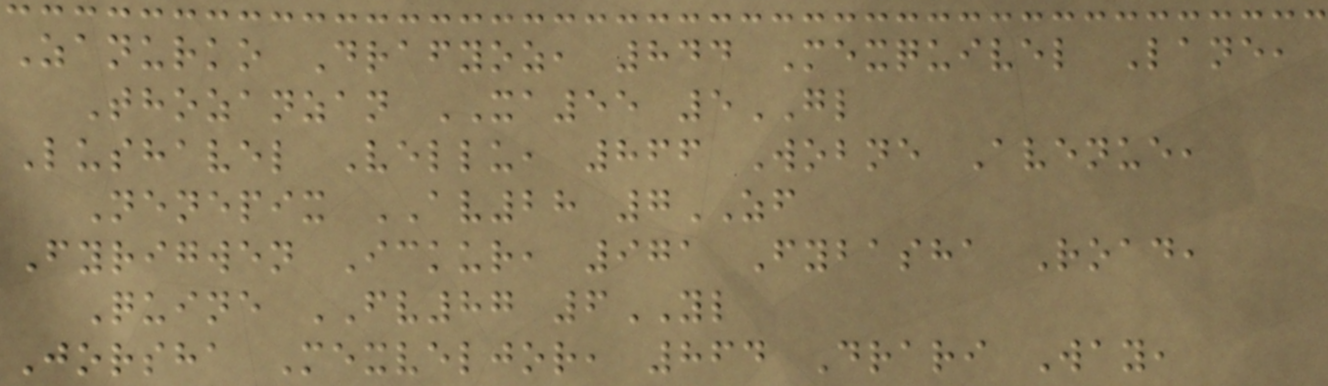Zanurko Drafyoz, 844 Mexquivel Lane,
Thozanzan XA55 5GL
Lushavel Vellu, 866 Wobne Avenue,
Nenepix AV28 7ZF
Fyrigwen Ickur, 971 Fybasha Road,
Quine FV87 6YL
Jorsha Mexveljor, 864 Drari Way,
